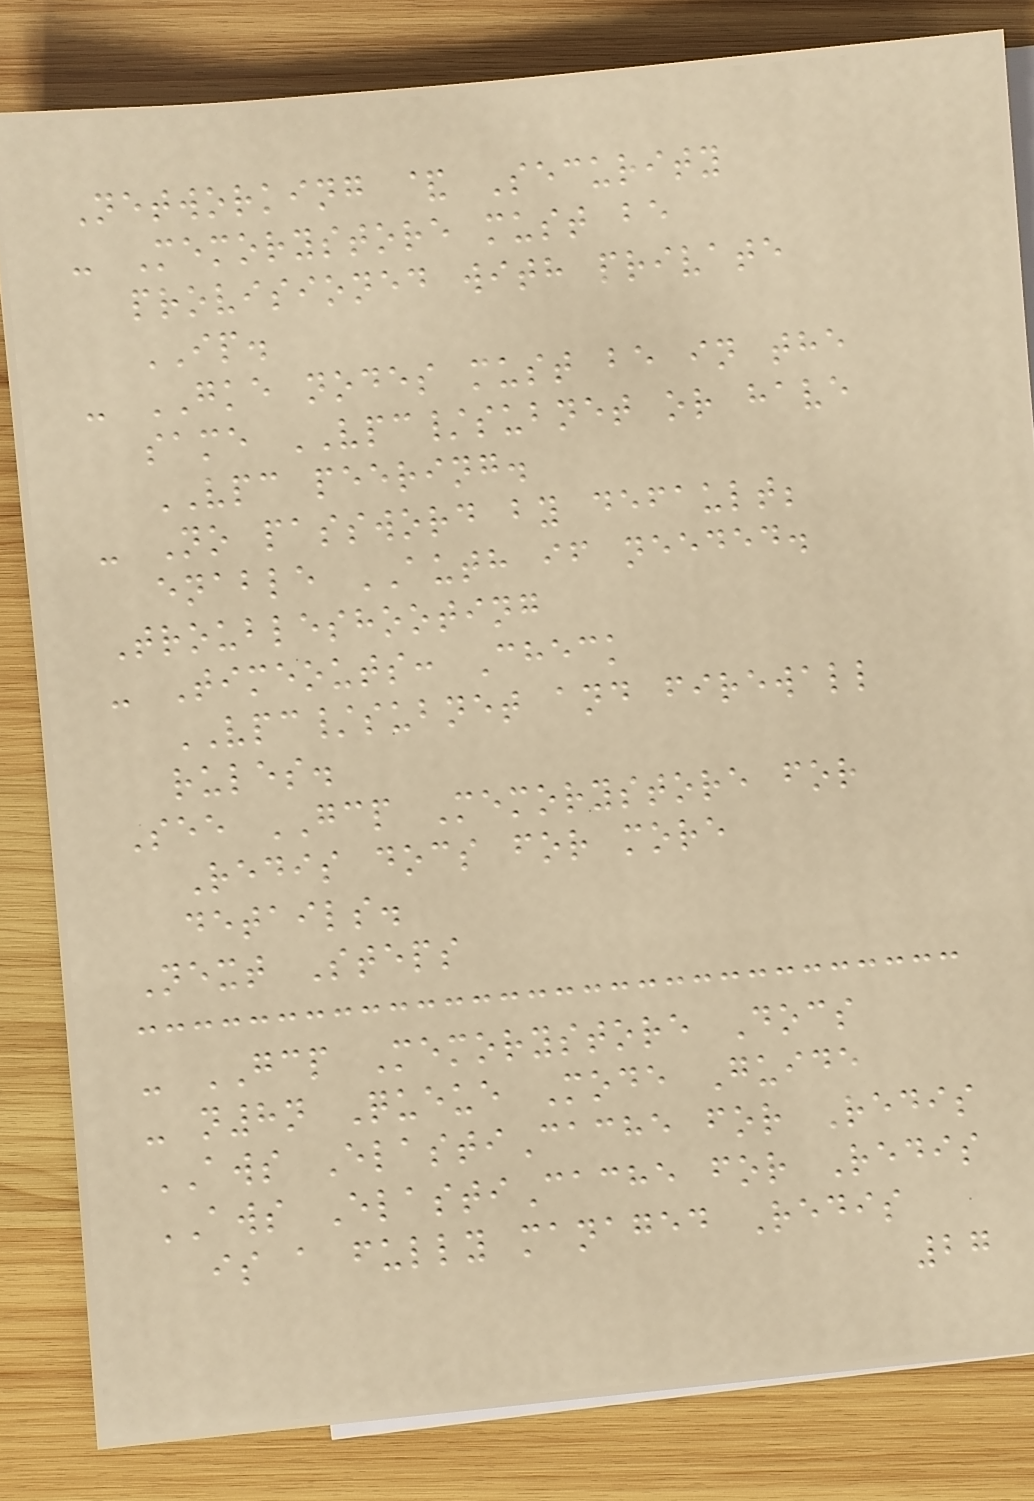Networking & Security
- Memorystore must be
provisioned with private
IP.
- GKE nodes must be in the
same VPC/subnet or have
VPC peering.
- No password by default;
enable AUTH if needed.
Troubleshooting
- Timeouts: Check
VPC/subnet and firewall
rules.
See GCP Memorystore for
Redis docs for more
details.
Next Steps
- GCP Memorystore Docs
- n8n Queue Mode Guide
AWS ElastiCache for Redis
AWS ElastiCache for Redis
is a fully managed Redis
27
